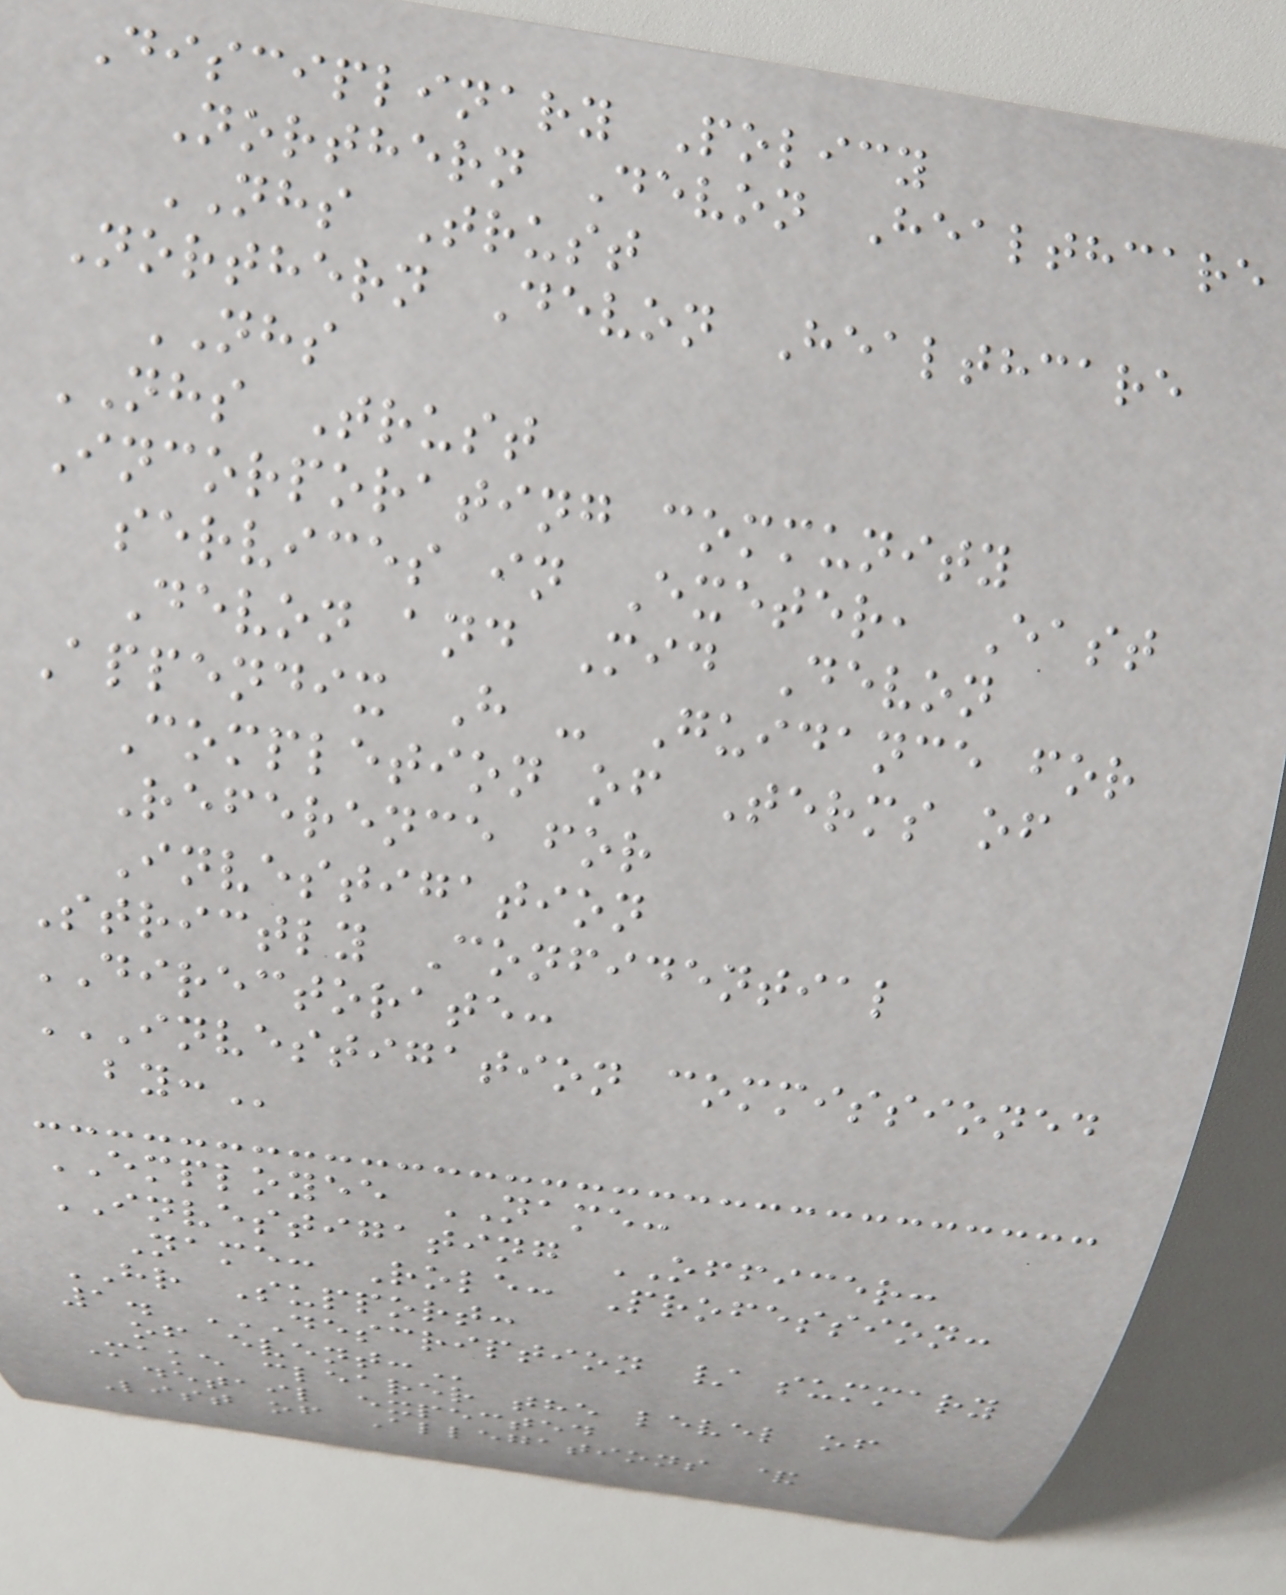Disciplinary Policy
Northern Devon Healthcare
NHS Trust
Northern Devon Healthcare
NHS
NHS Trust
Incorporating community
services in Exeter, East
Devon and Mid Devon
Appendix H - Guidance for
Completion of Terms of
Reference for
Investigation
Strictly Confidential
DIRECTORATE:
INVESTIGATION COMMISSIONED
BY:
EMPLOYEE NAME:
INVESTIGATING OFFICER:
Name: Role: Profession:
HR Support:
1. DESCRIPTION / SUMMARY
OF EVENT:
Make clearer the level of
detail expected
List of Allegations &
